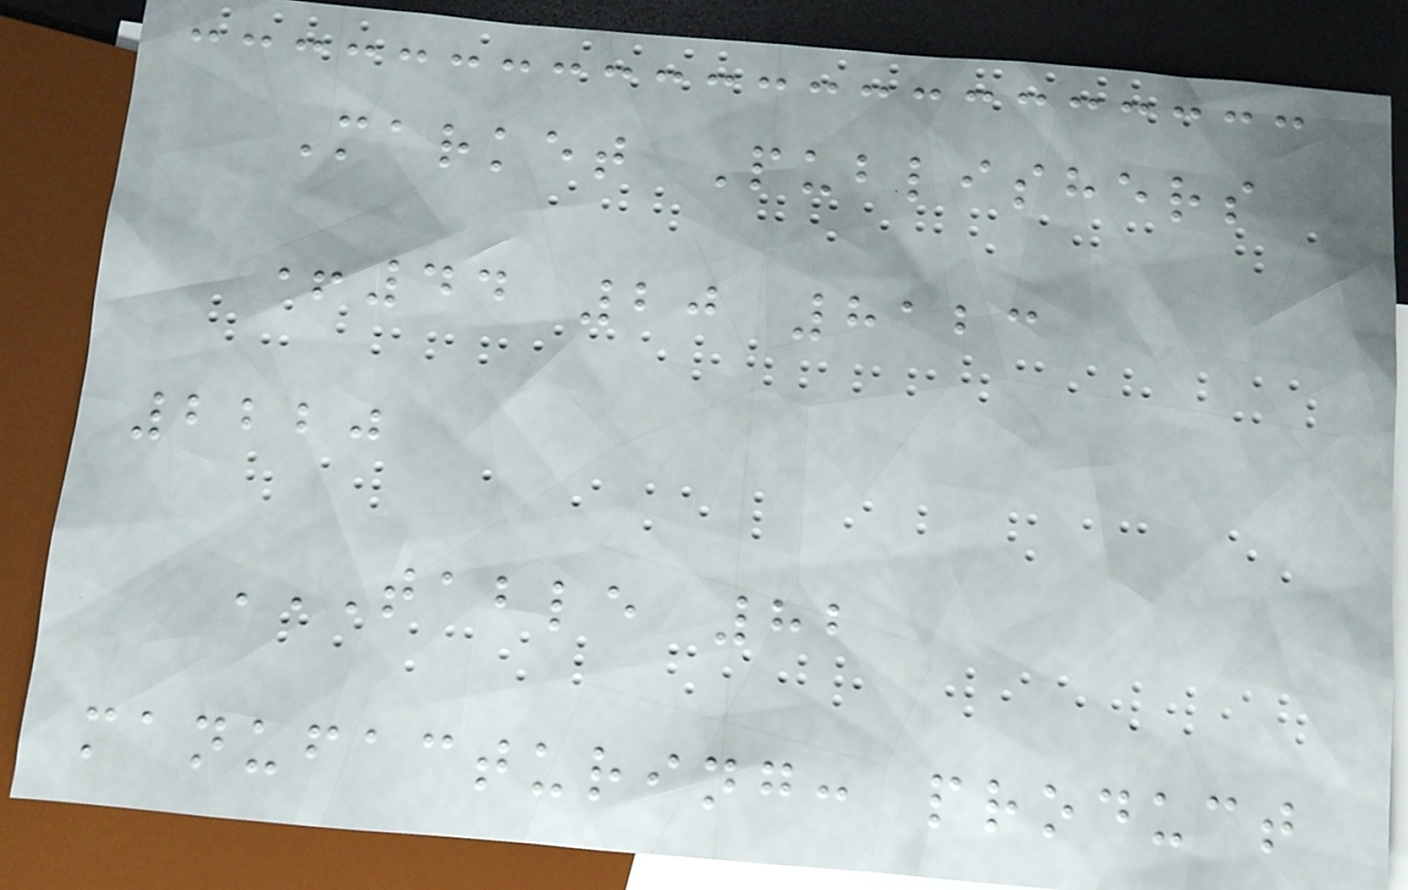Market Publishers
+44 20 8123
2220
TABLE 82
MANUFACTURING: PRODUCT
